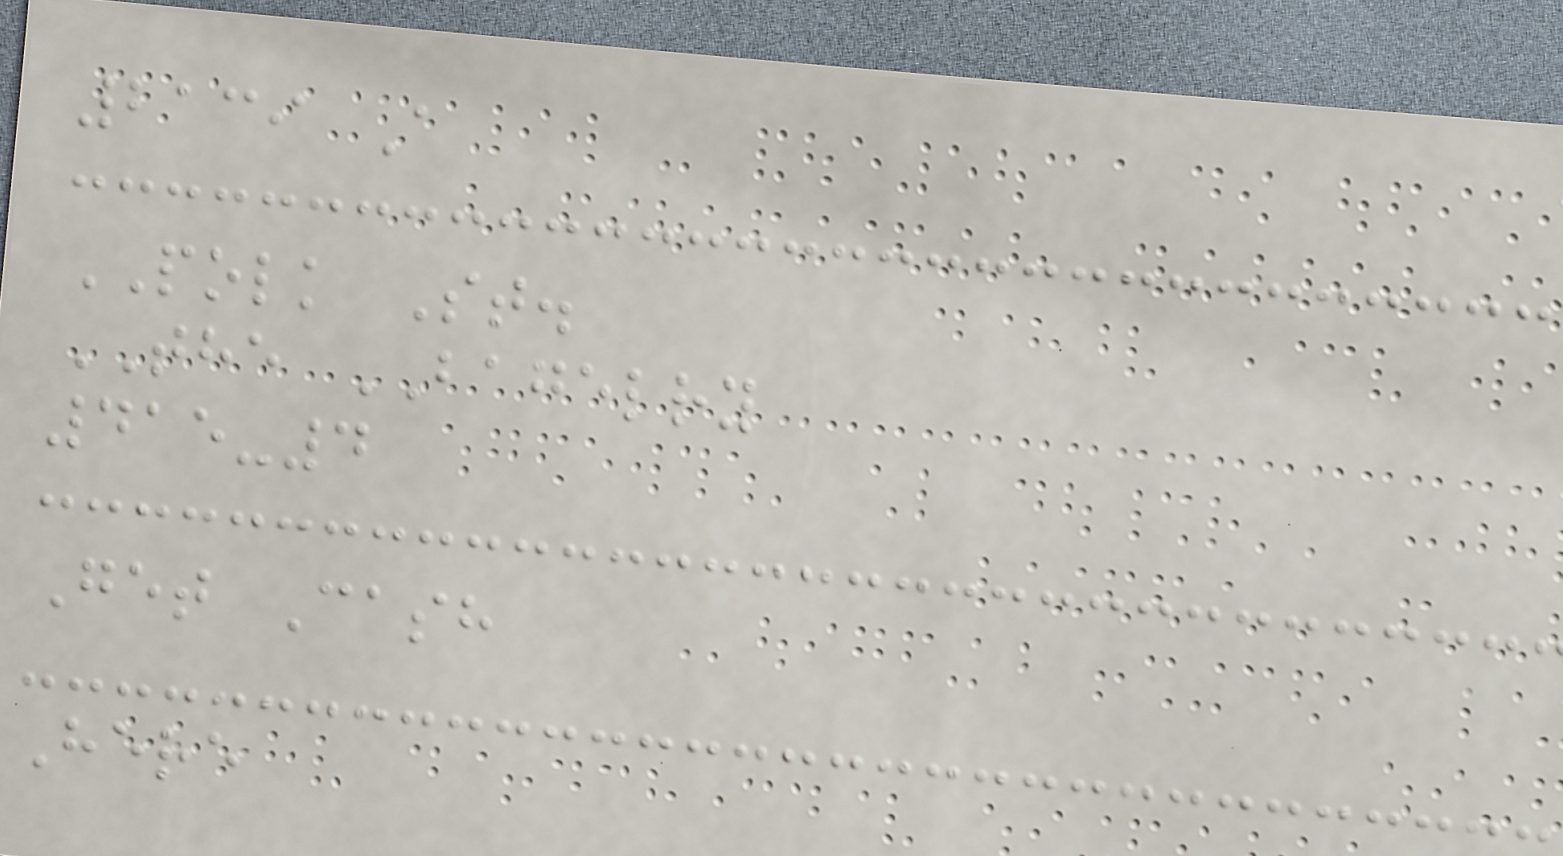2139 A
POLK St.
THE BAGELRY
415-4
Get Cash
Here
